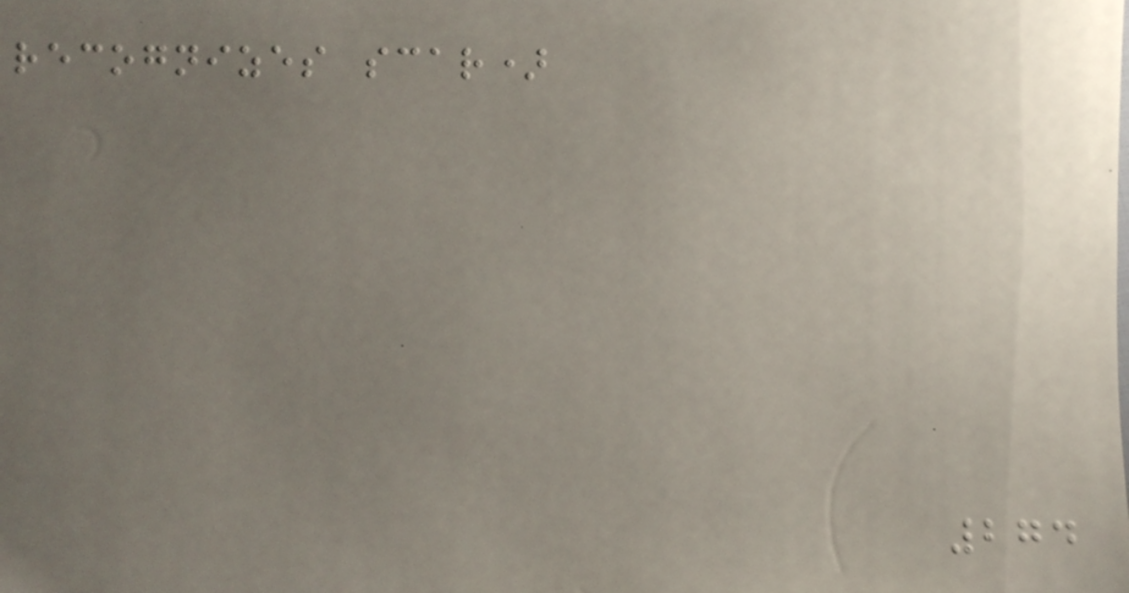recognizes scar)
274
